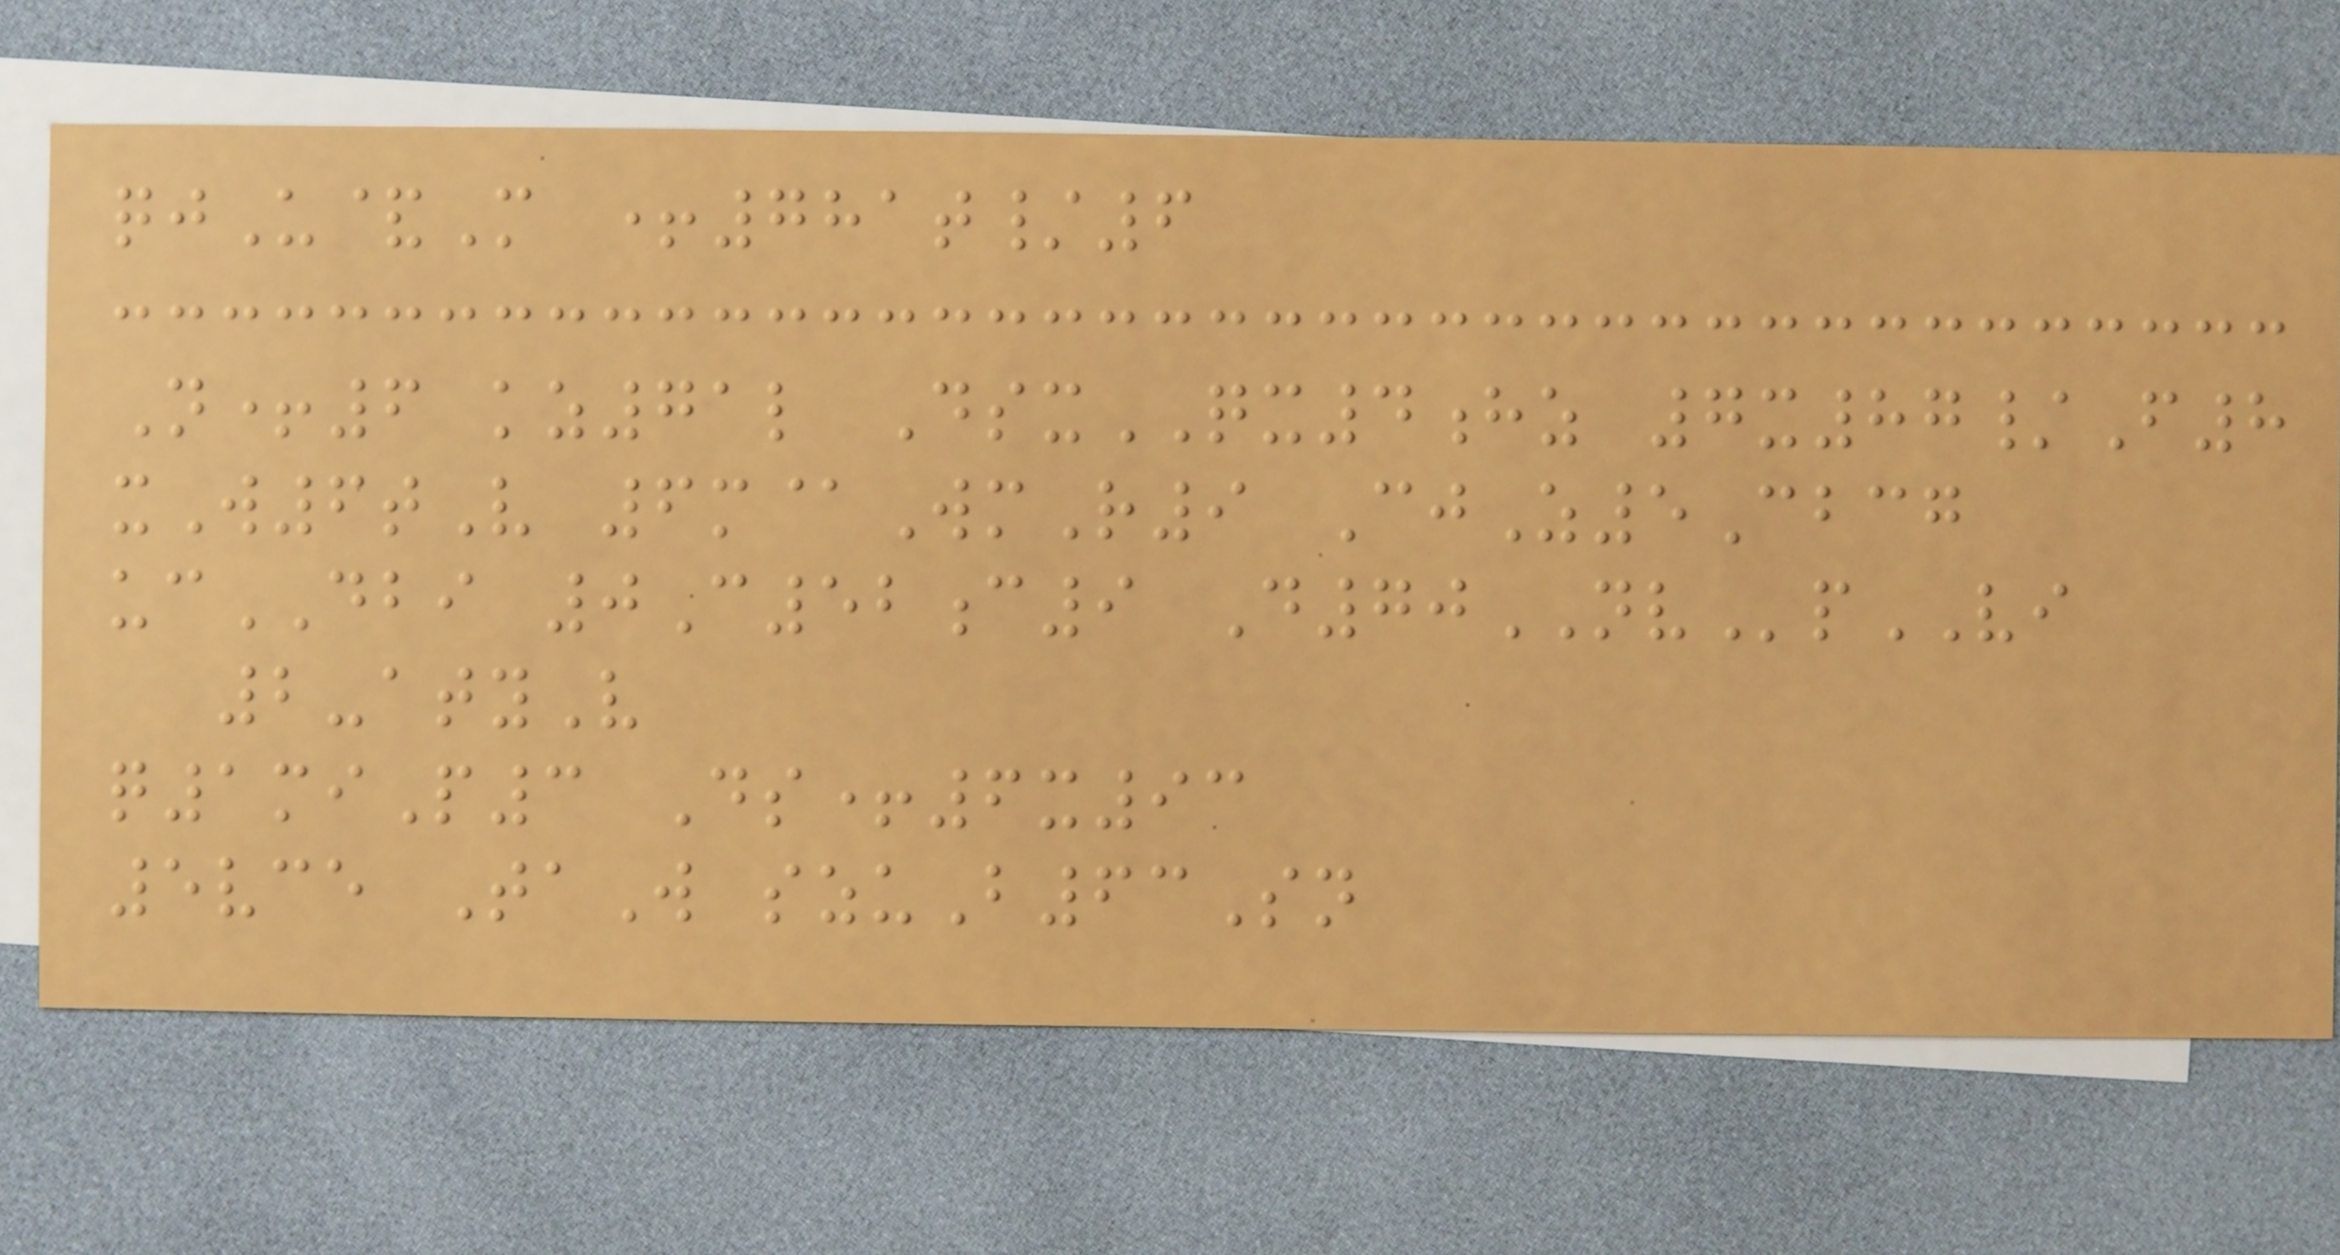qjU&M +781t/6
N+6 kz71l DsxQX4hz 7x87/F8
xW6tV 6m@WmR9 CjZ5Cbcg
ucDBI 0C52c9 D70NVpVI
2-atyV
q1miP3 Ds+6x93
5vce TaW szuB63Sn
